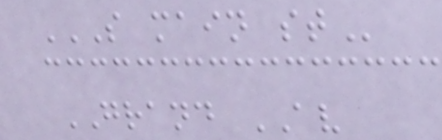S MAIN ST
GRAND AV
